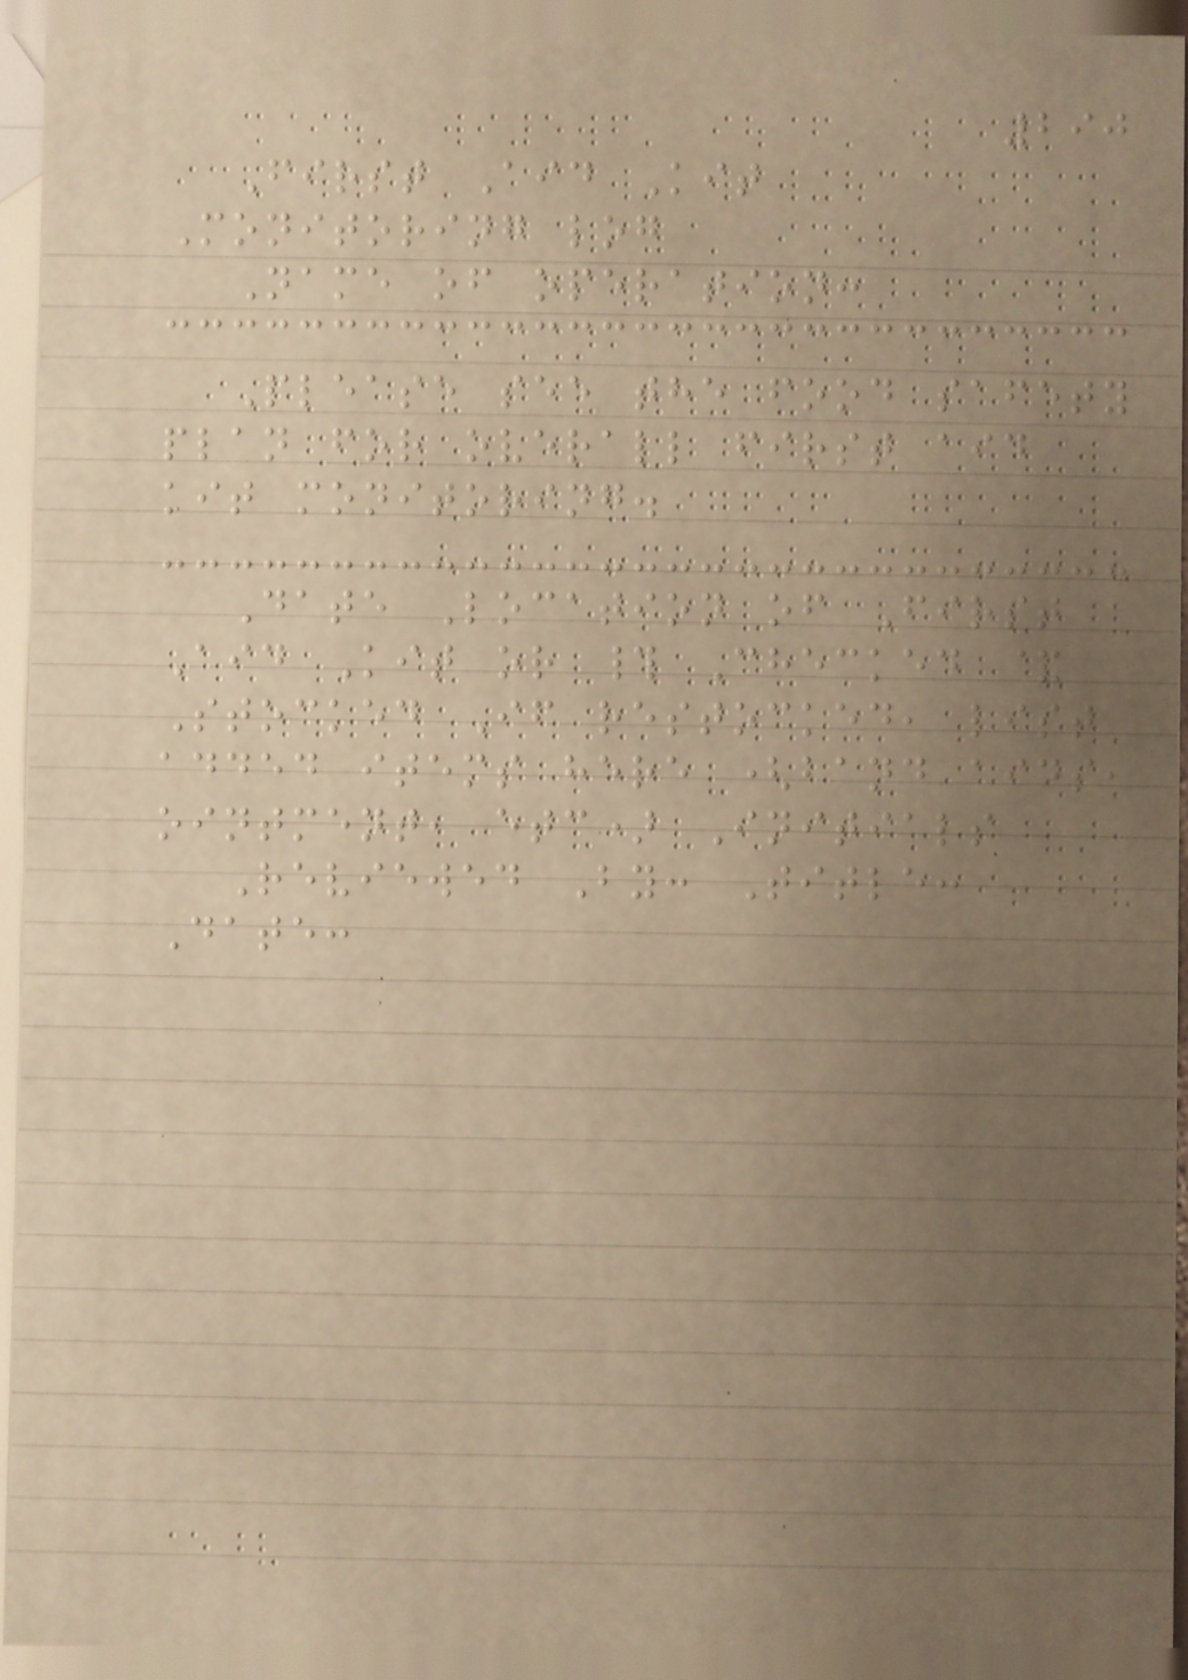290
First Aid Kit
Monitoring log
Name of operation:
Please see the food safety
plan for overall first aid
kit monitoring.
Date Location of First
Aid Kit or # Checked &
Stocked If restocked, list
added items here (band aids,
ointment, etc) Initials
Reviewed By: Title:
Date:
